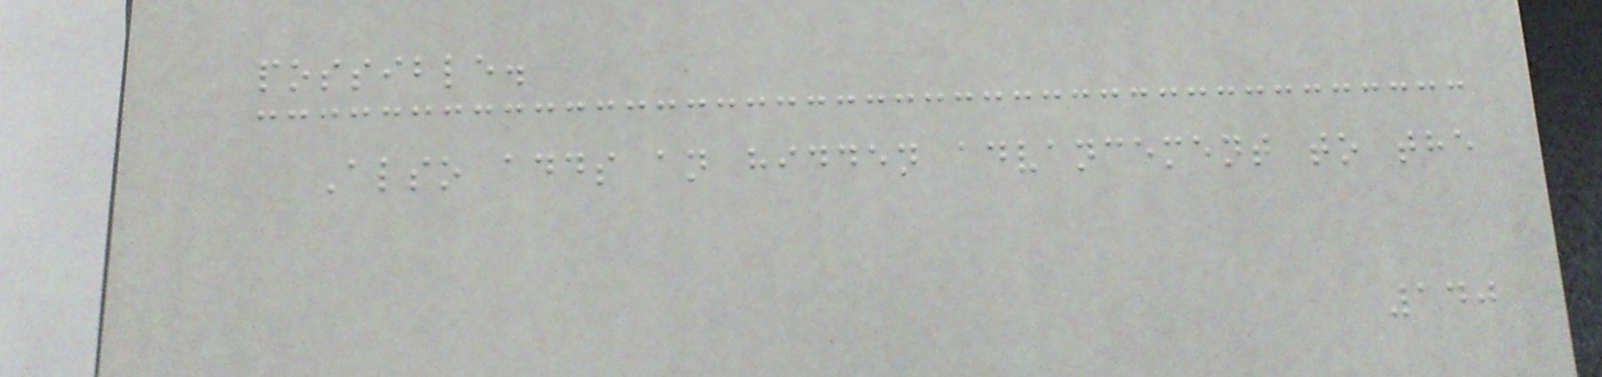possible.
Also adds an hidden advancement to the
140
